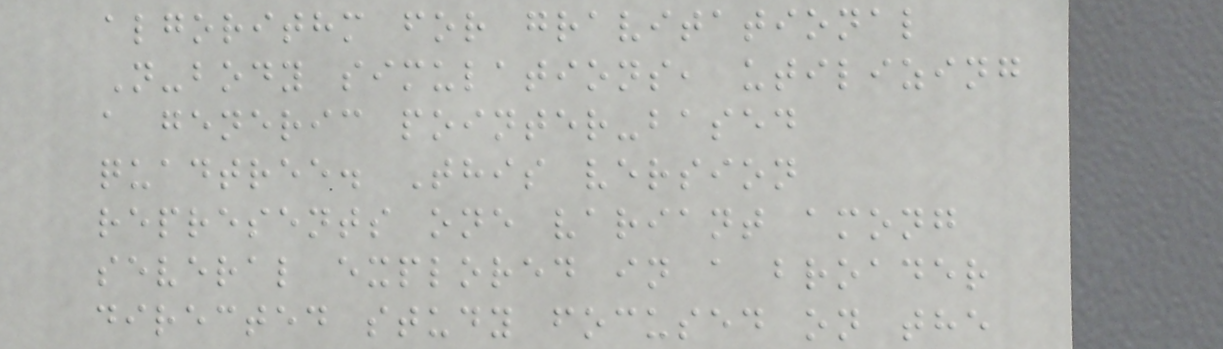algorithm for gravitational
N-body simulations, utilizing
a generic pointer-based
quadtree. This version
represents one variant among
several explored in a broader
directed study focused on the
